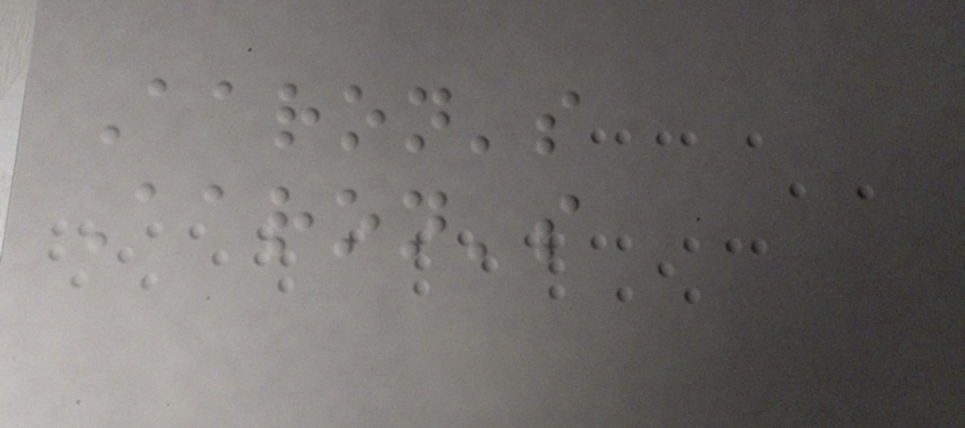Aaron's
Aaron's
